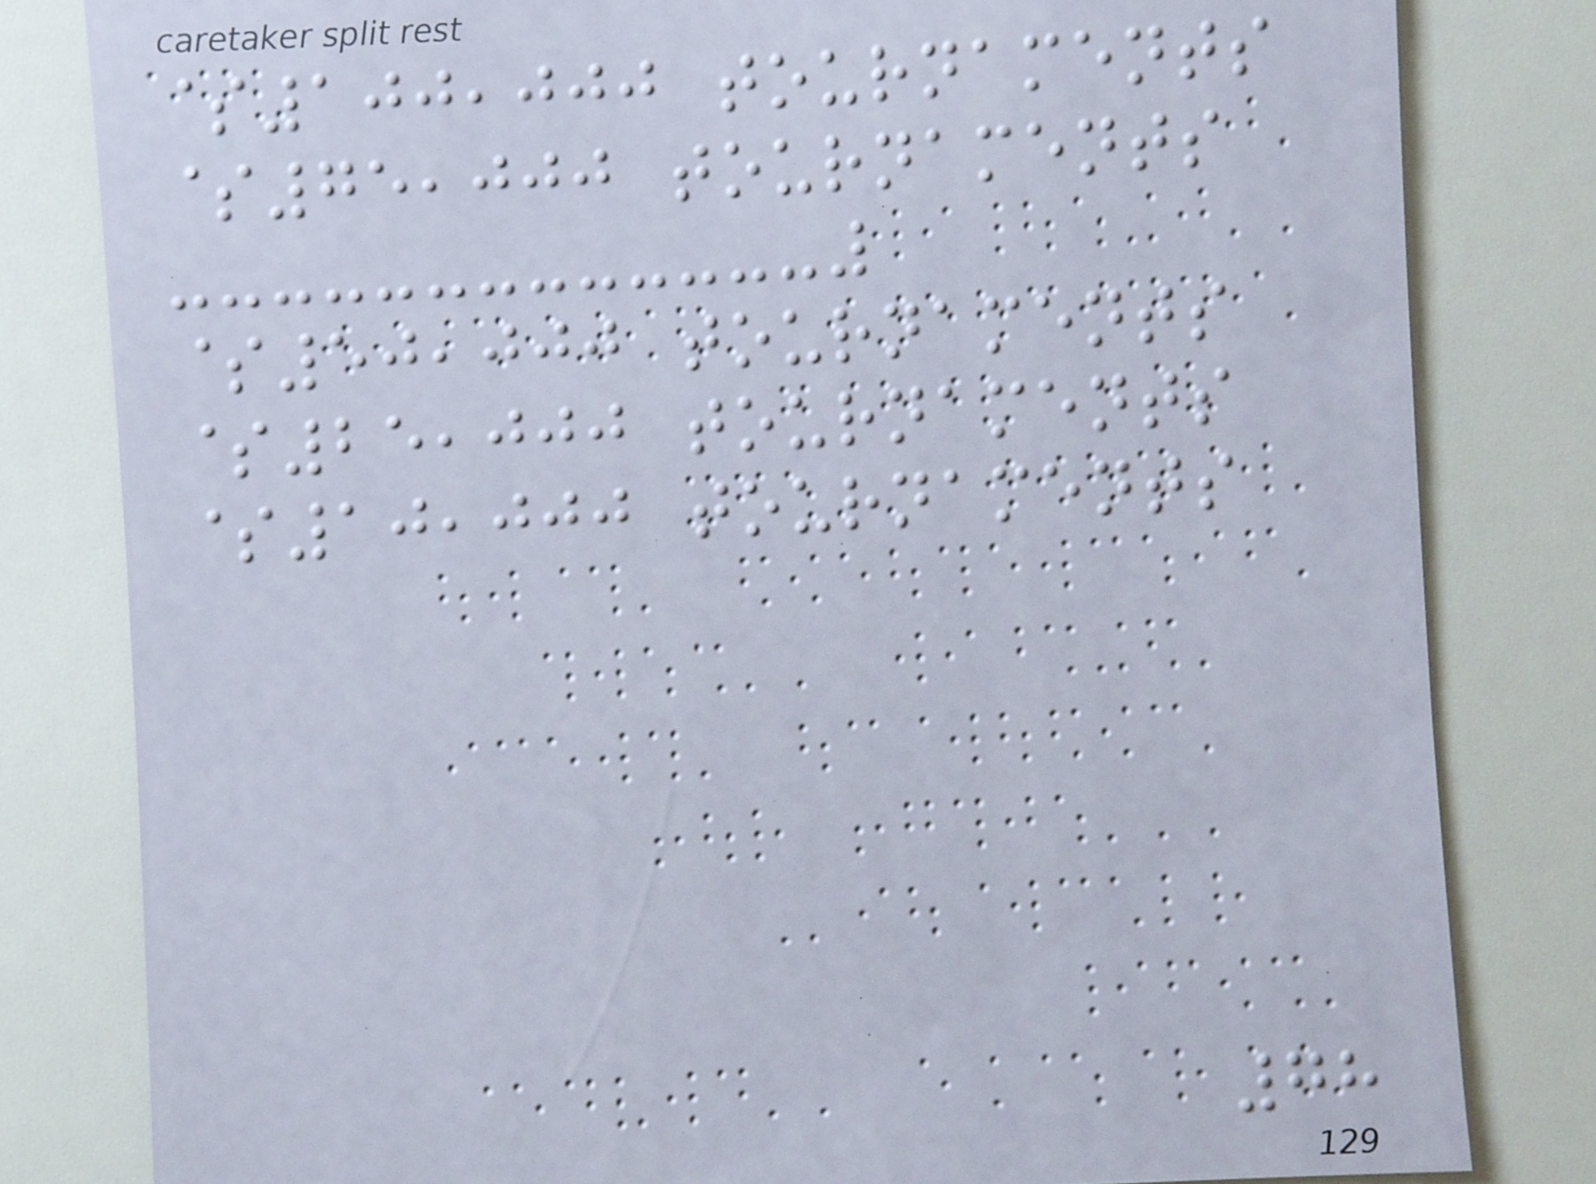$100,000 tournaments
$75,000 tournaments
$50,000 tournaments
$25,000 tournaments
$10,000 tournaments
78
